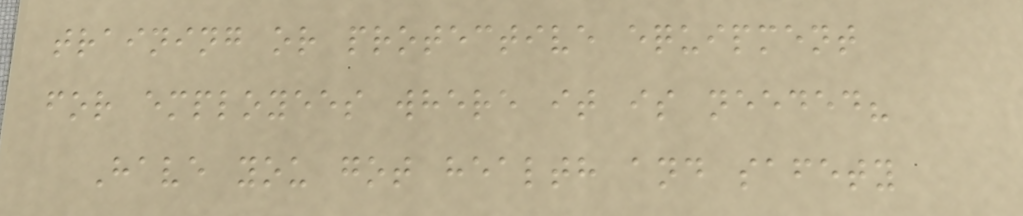training or protective equipment
for employees where it is needed?
Have you got health and safety
